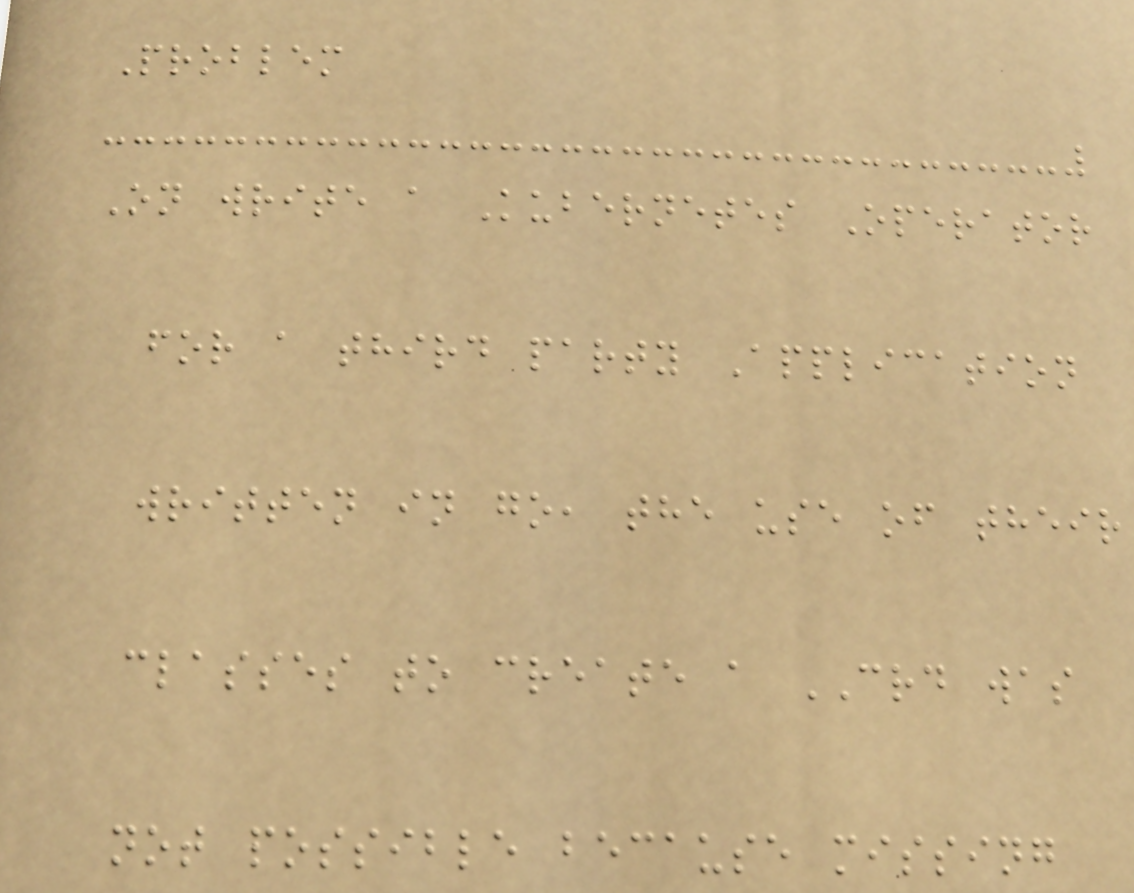Problem
On write a Kubernetes Operator
for a third party Application
written in go, the use of their
classes to create a CRD was
not possible because missing
